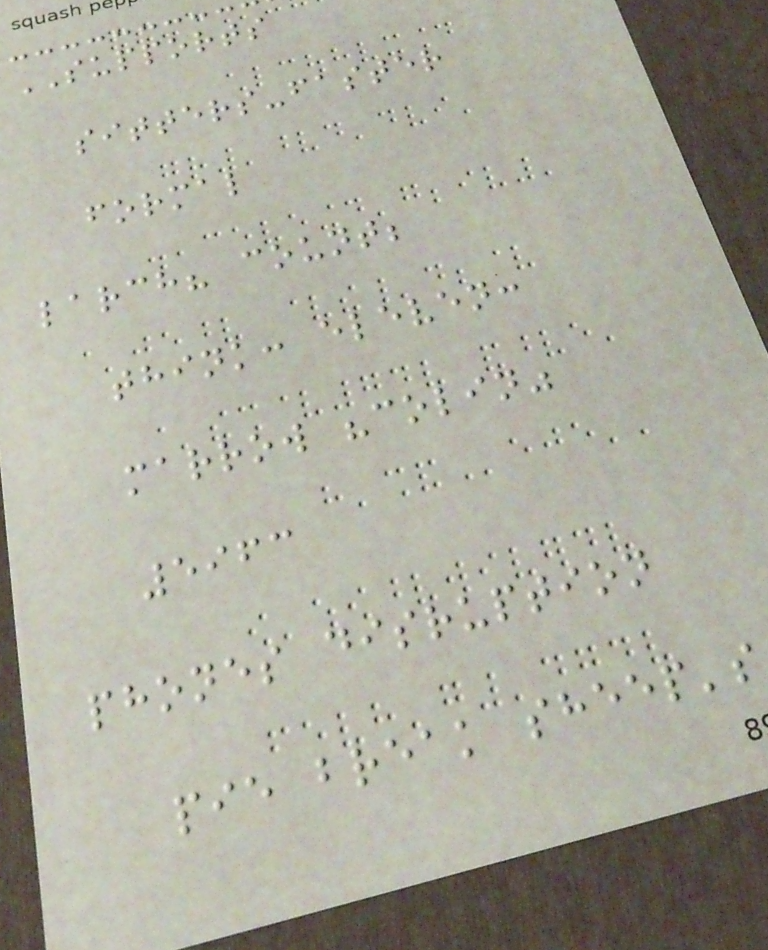SUPPORTS
sitters-faster
formal
larch? count;
think: eleven:
marrow "colin"
5963
phones disruption
pie break sheep's
